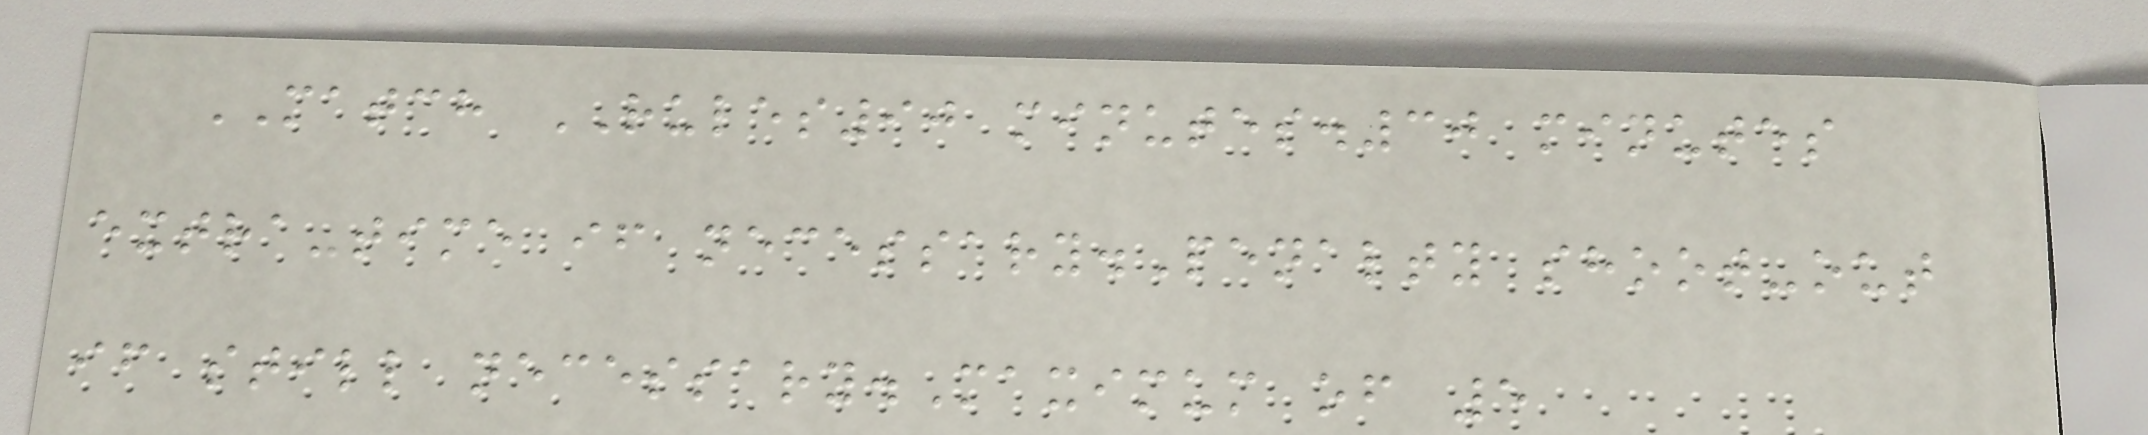MATCH RULES90 minutes.30 minutes
extra-time if necessary.Penalty shoot-out
if still necessary.Maximum of 5
